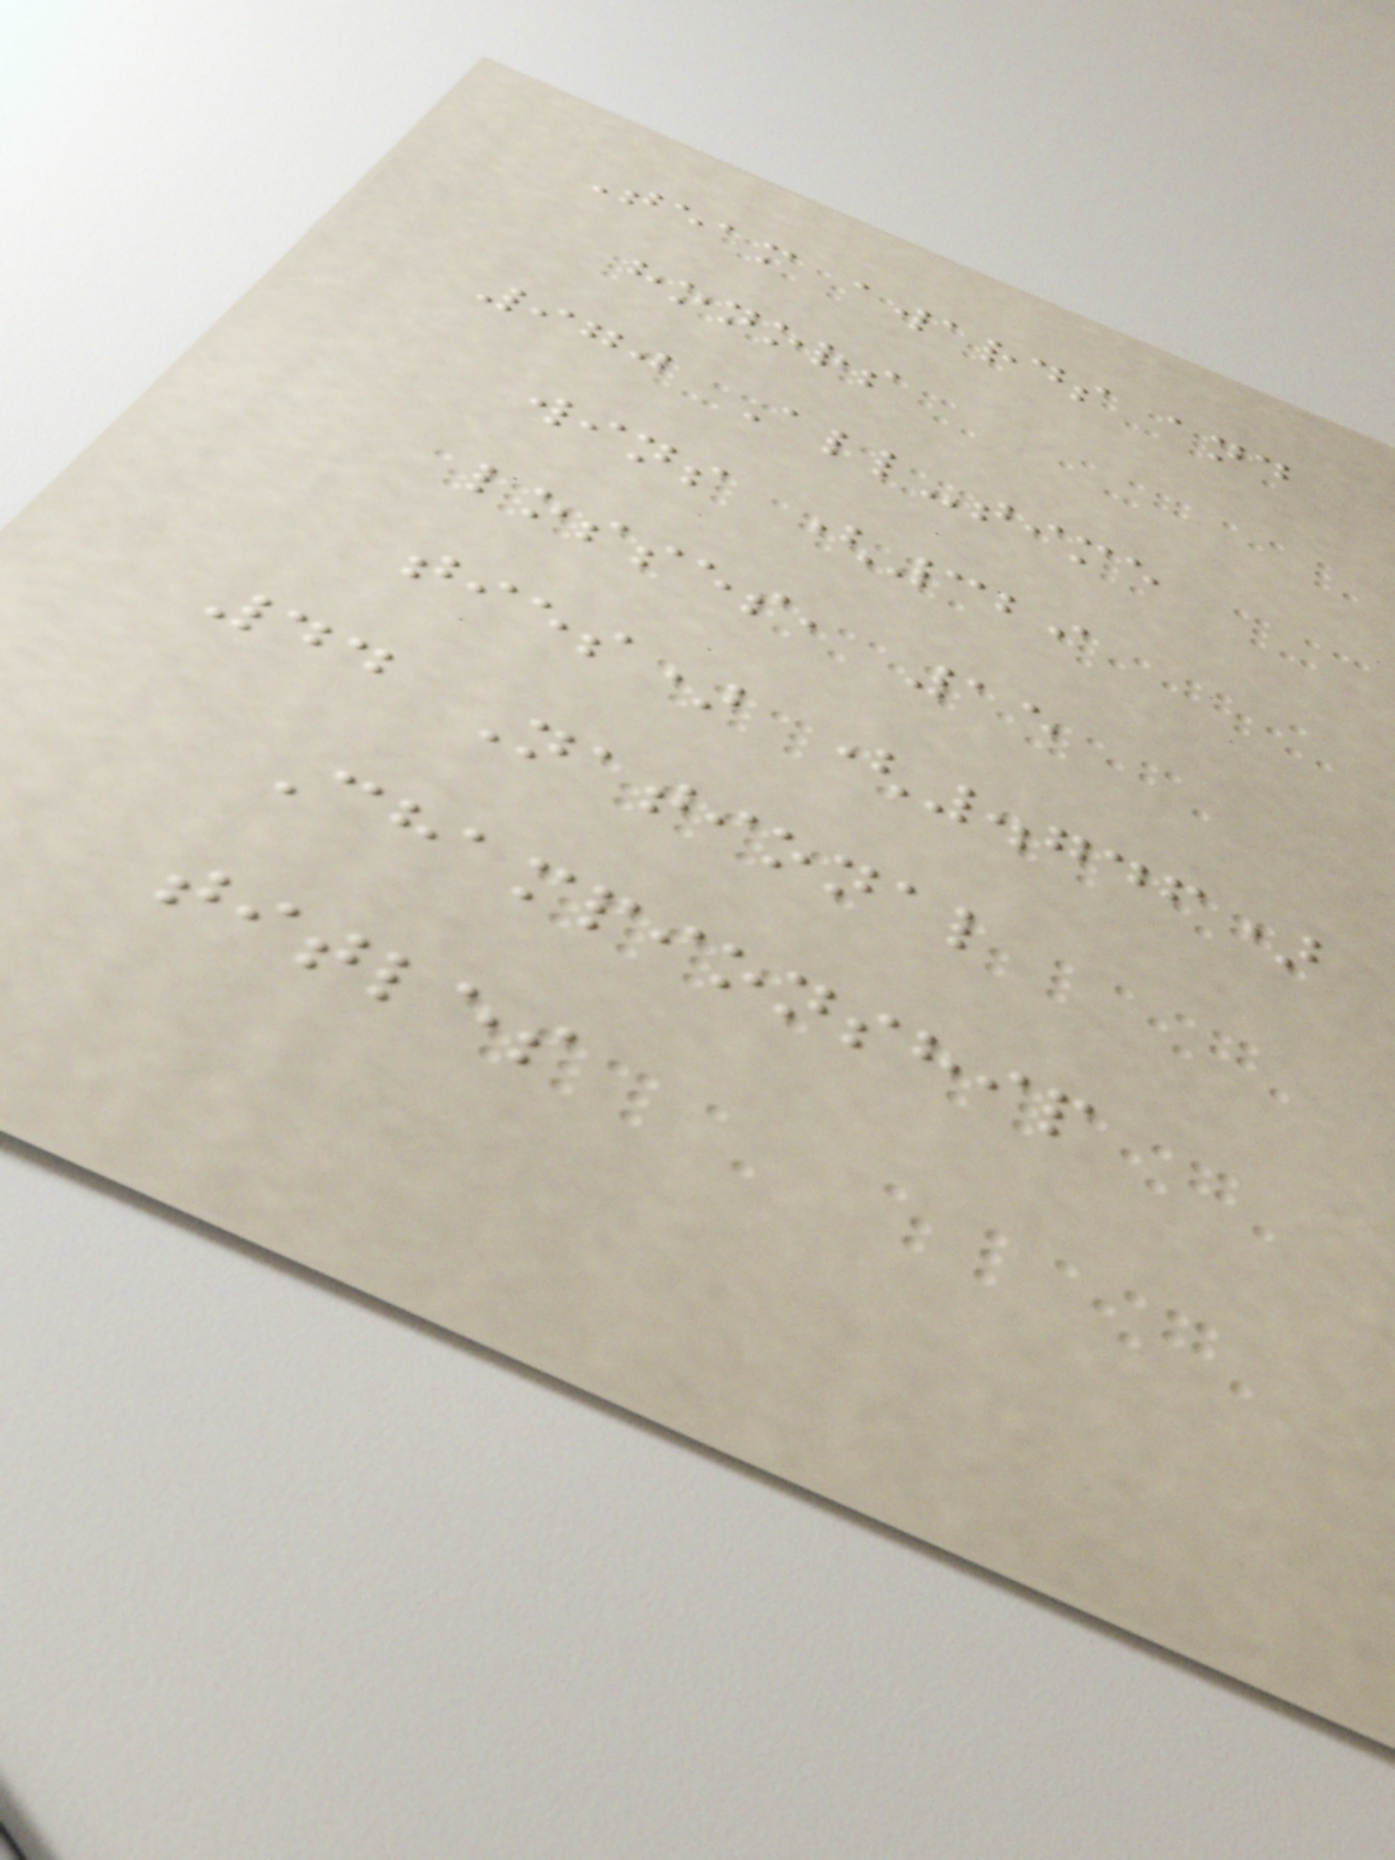Team awards and
honors
970 All-time
wins (329
losses, 15
ties) (.746)
44 National
Championship
titles
